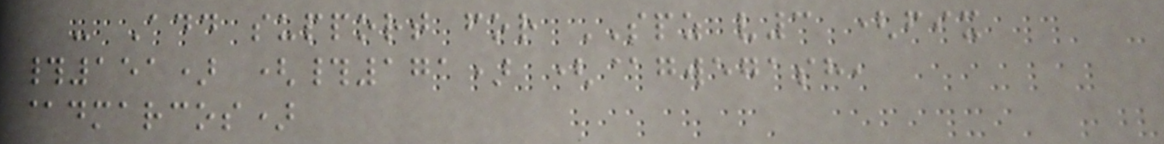- Add support for SPZ v3 (fix
#151) (#171) (@gwegash,
@dmarcos)
